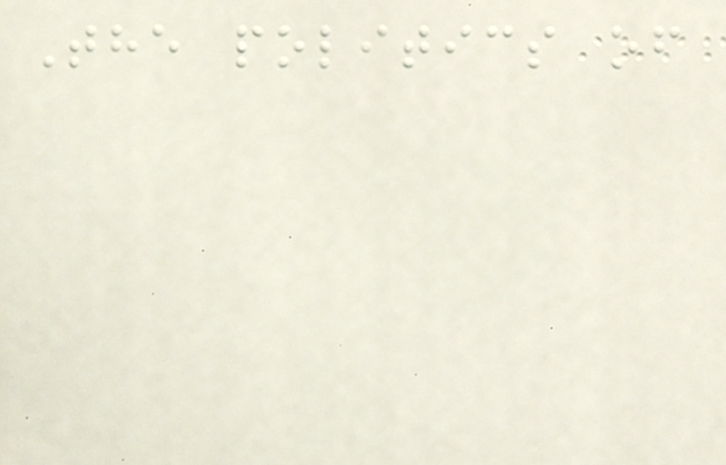The politics of
